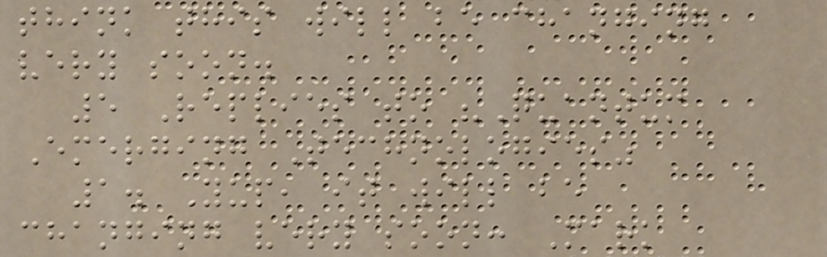think this will be changing
very soon.
5 Replies to "Quantum
Emerging Technologies"
1. Yup, it will be
changing very soon: Mark
